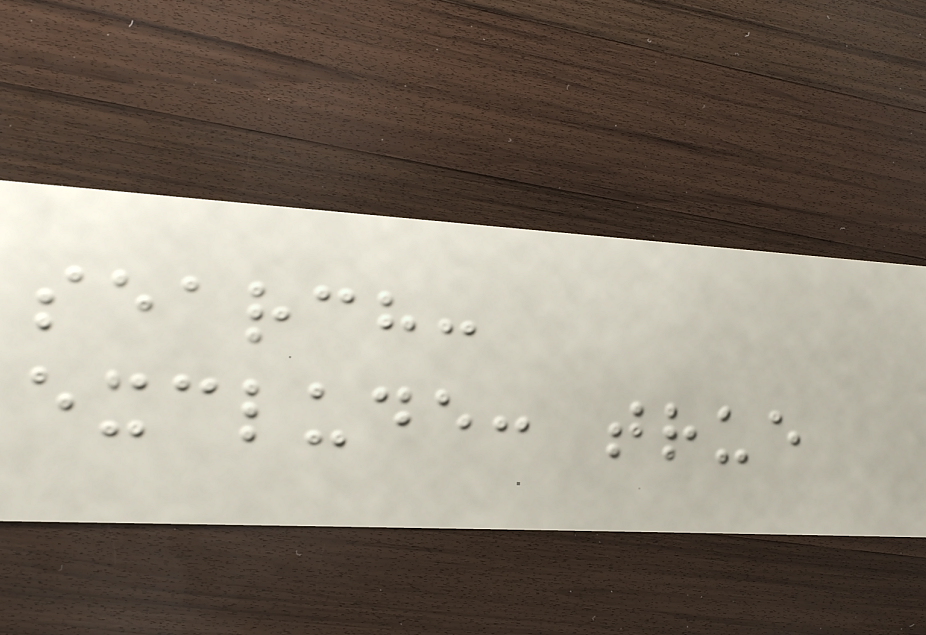search:
exclude: true
